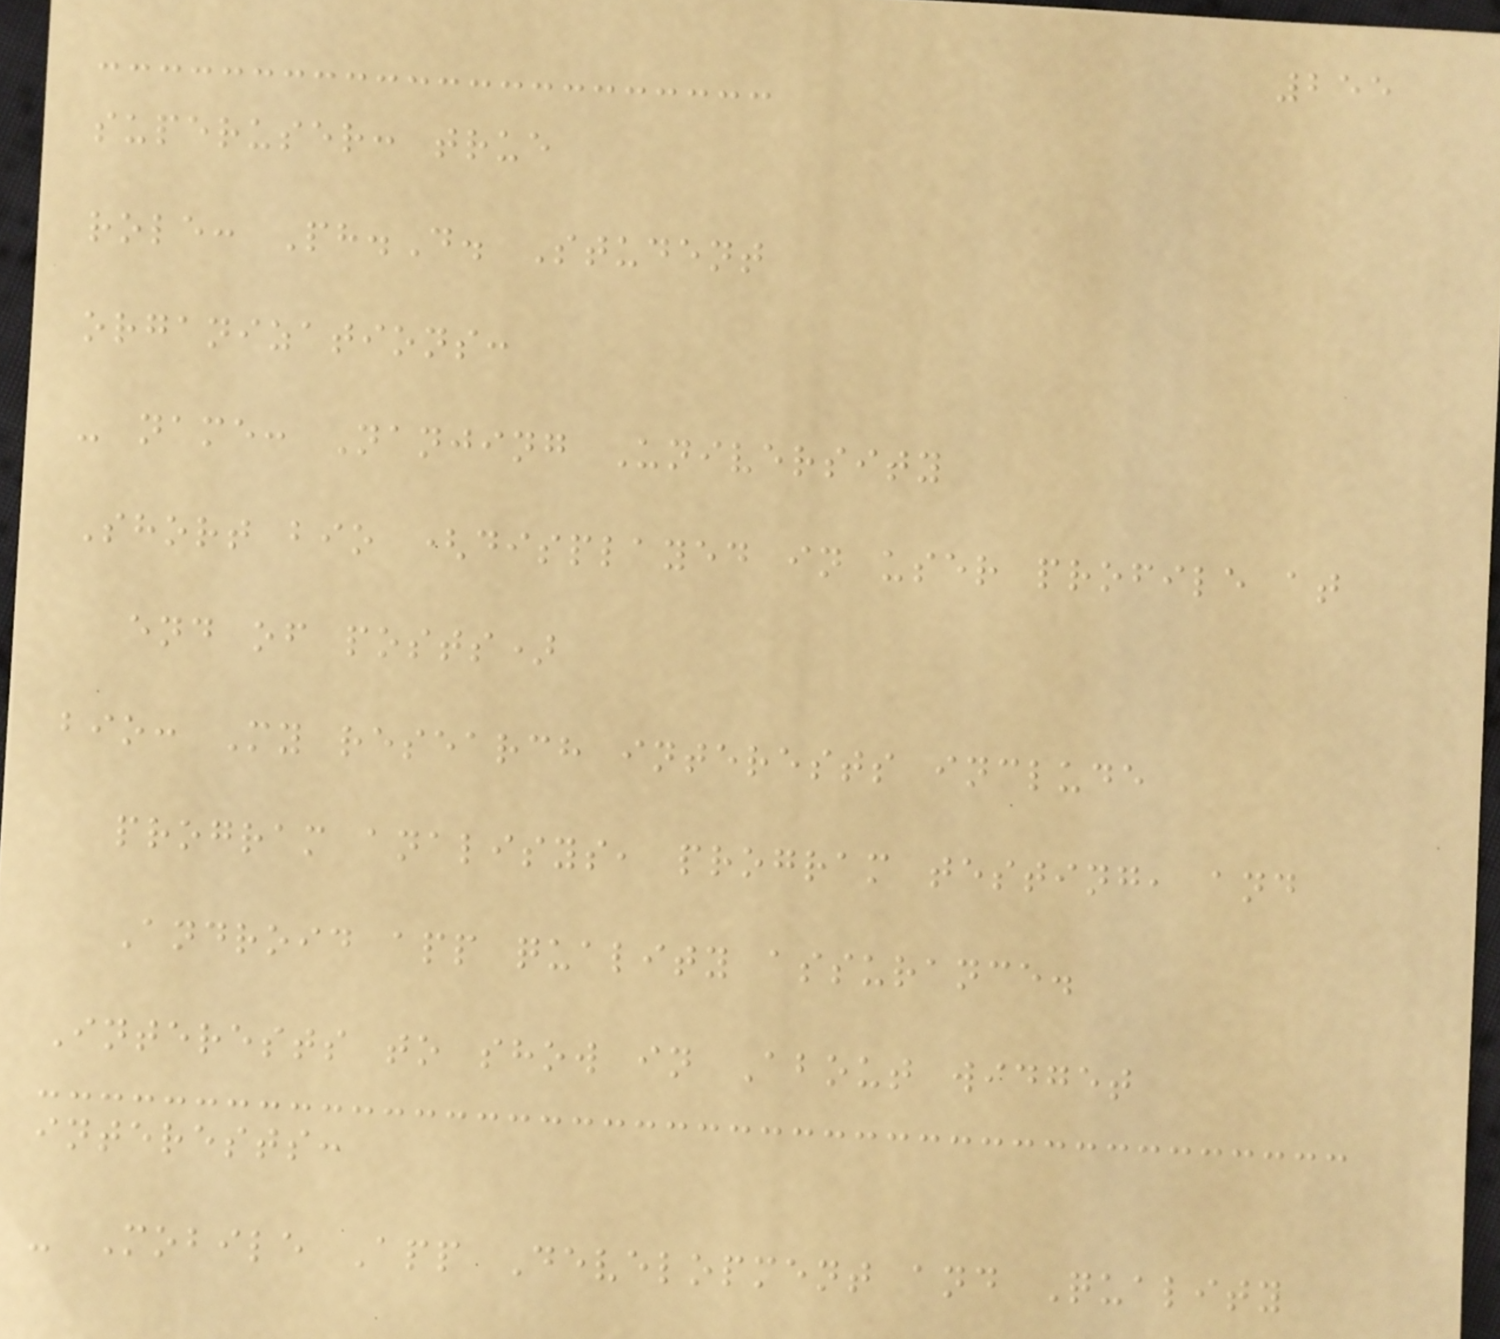255
superuser: true
role: Ph.D. Student
organizations:
- name: Nanjing University
Short bio (displayed in user profile at
end of posts)
bio: My research interests include
program analisys, program testing, and
Android app quality assurance.
Interests to show in About widget
interests:
- Mobile App Development and Quality
